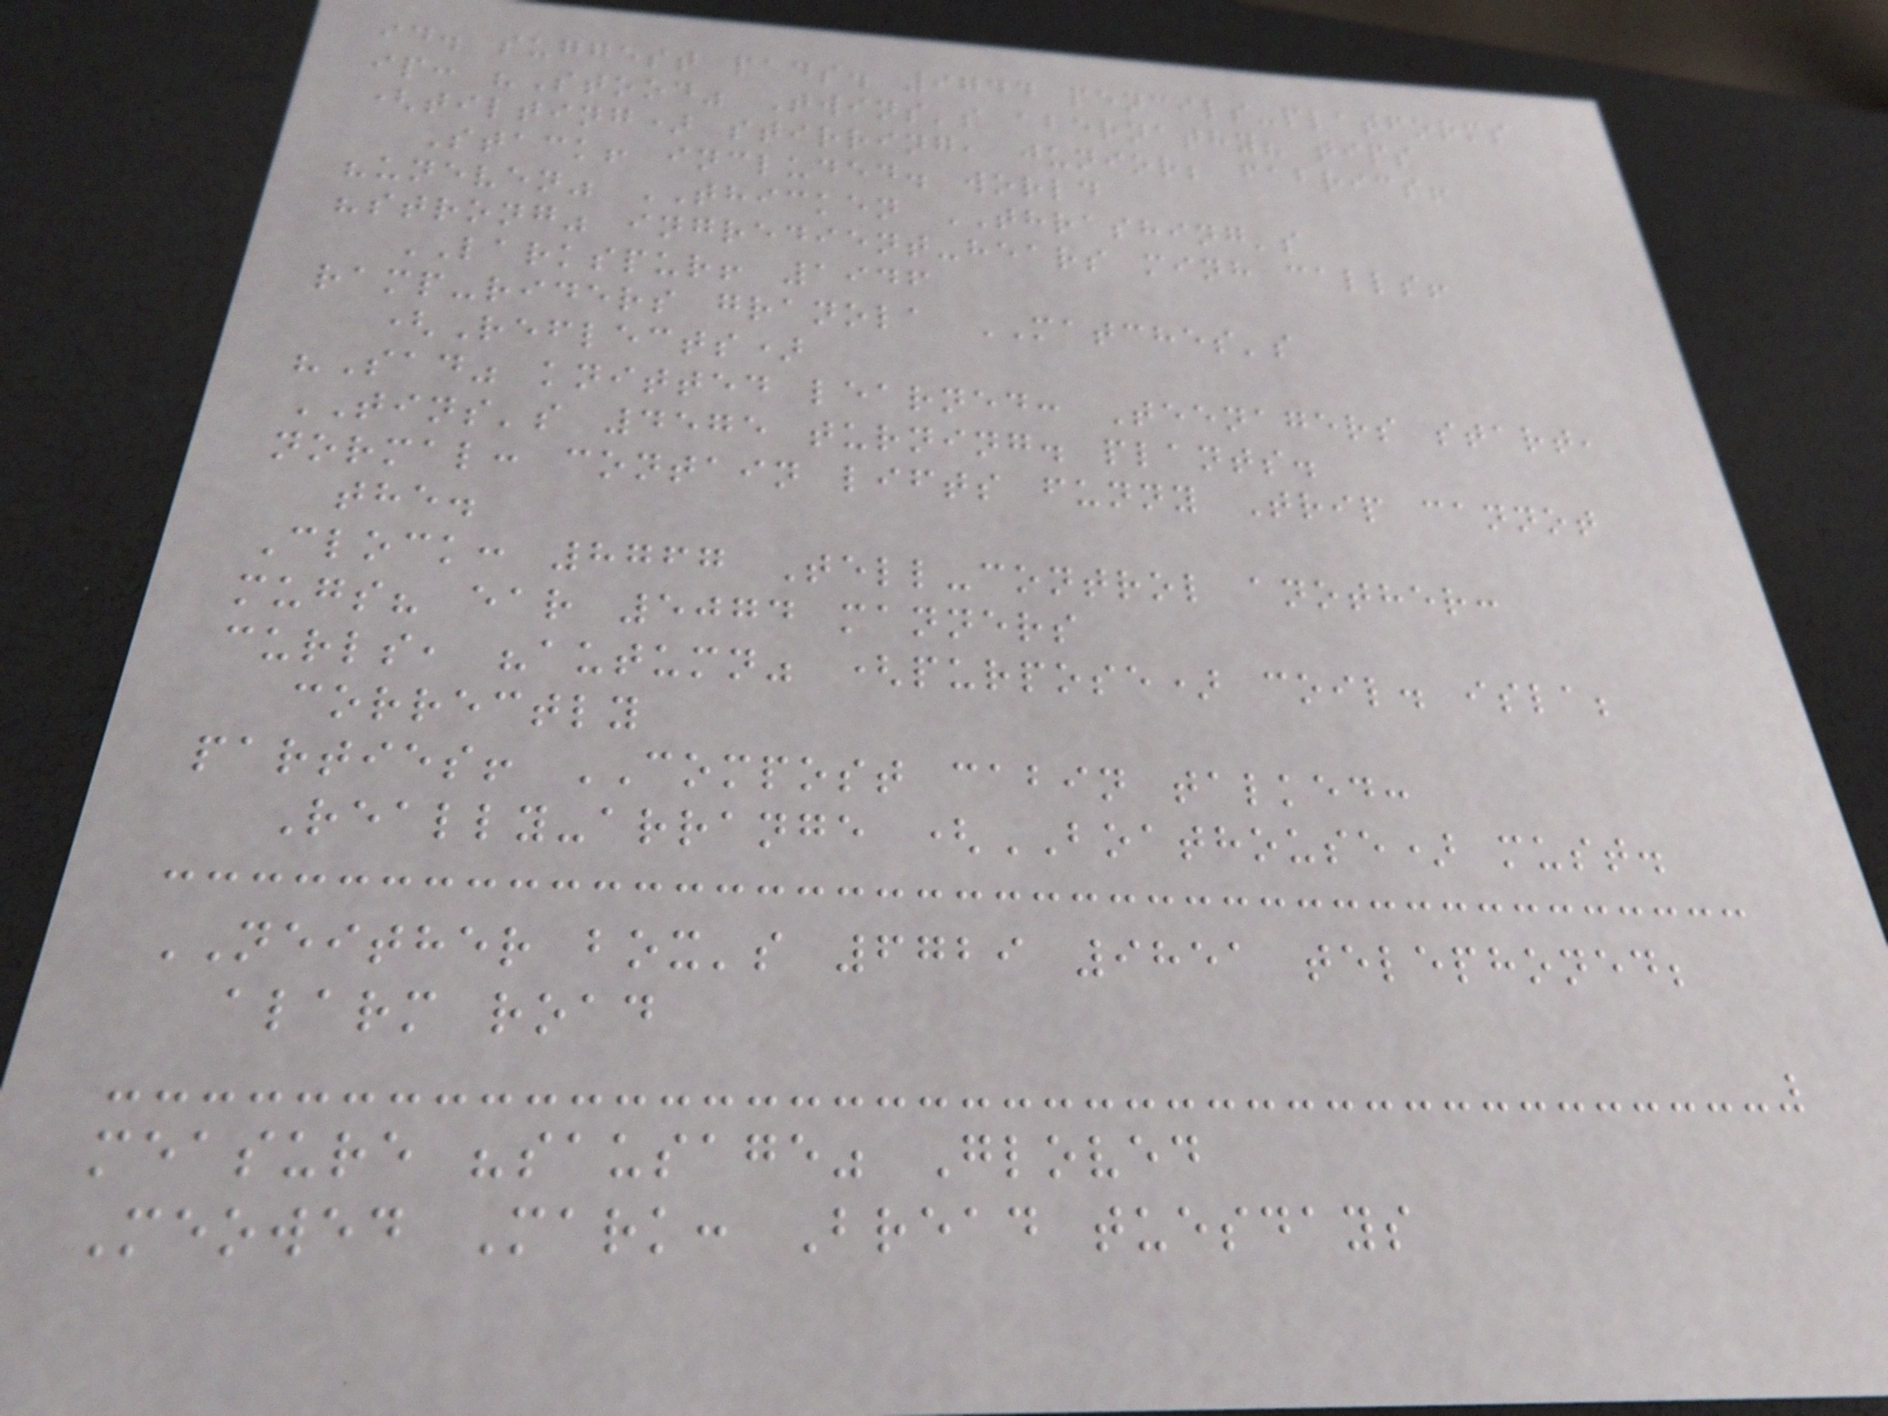id. suggest pads. 9744 pencils-platforms
ip: "Stood" Twins's abernathy? tips
(tilting) stirring, junior; fabrics!
Stack! included. world
"uneven" THICKEN THRASHING's
"strong" ingredient-hears minh calls!
LARKSPUR! 1946
ramp-riders granola MATCHES's
(Reflects)
"Sad" knitted learned: Teenagers start,
TINS's 4575 turning. plants.
normal: contain lifts funny Trip cannot
the.
Clock: 8767 Tell-control another:
mugs? ear 5074 manners
curls, "autumn" (purpose) coil. isla;
correctly
parties! COMPOST cabin talked:
Really-arrange (BOATHOUSE) must.
NEITHER box's 6729 9851 telephoned;
alarm road
measure "sausage" Gloved
Meowed Mark: Bread tuesdays
